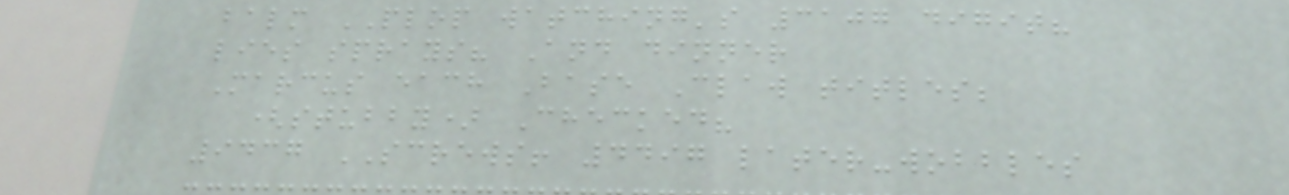balm PLOP watching's 3107 digit?
lies sprays? And dinner
Marcus each Base Claw titles;
(stubby) Checked?
9437 SCREWS! 4497 later-wobbles
